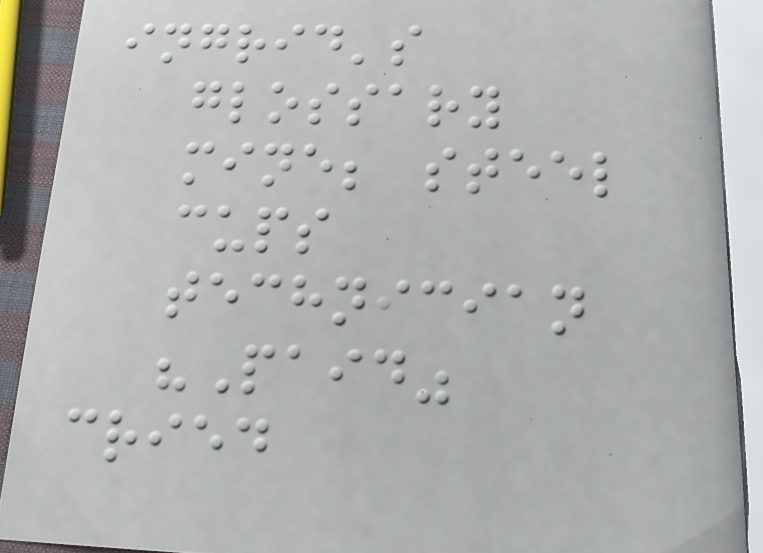ingrid's
glossary
mine; steel
cups
technician
"Paid"
cried
